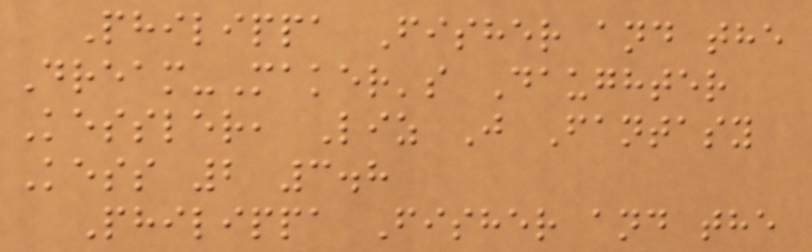Philippa Fisher and the
Dream-Maker's Daughter
Kessler, Liz J Fantasy
Kess 2 3.8
Philippa Fisher and the
